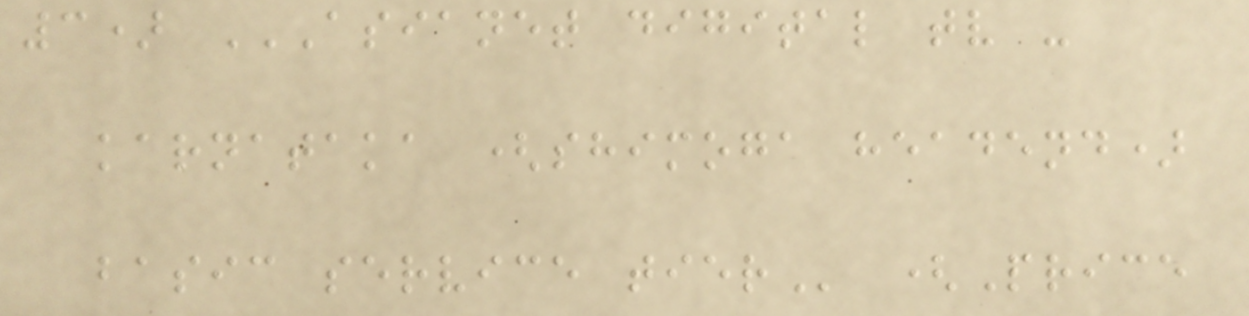3) ASIANET DIGITAL TV -
KARNATAKA (SHIMOGA HEADEND)
BASIC SERVICE TIER (Price
